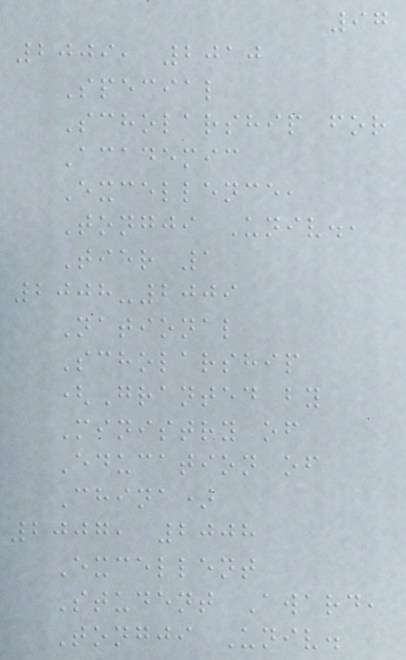97
2009, 2010
Special
Scholarship for
Academic
Excellence,
Tongji Univ.,
Tier 1
2008-2009
National
Scholarship
(Granted by
Ministry of
Education of
China)
2007, 2008
Excellent
Student Award,
Tongji Univ.
